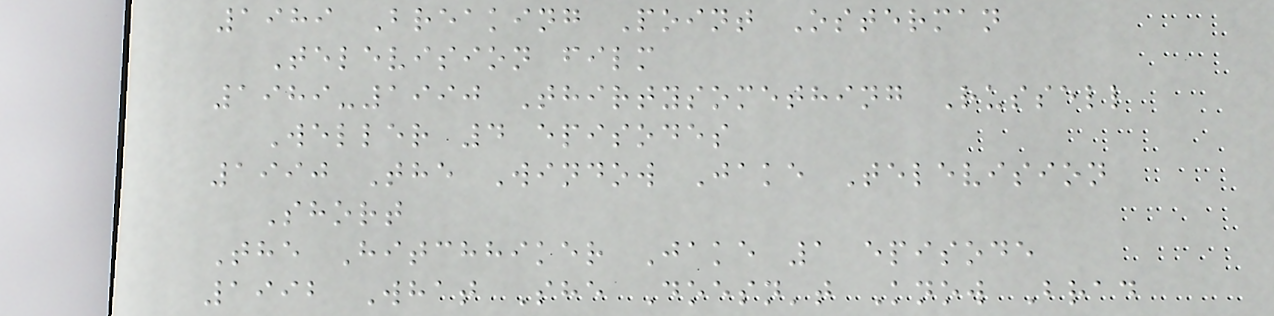1989 Breaking Point Osterman
Television film
1989-1990 Thirtysomething Russell
Weller 4 episodes
1990 The Window Jake Television
Short
The Hitchhiker Jake 1 episode
1992 What She Doesn't Know Brad
